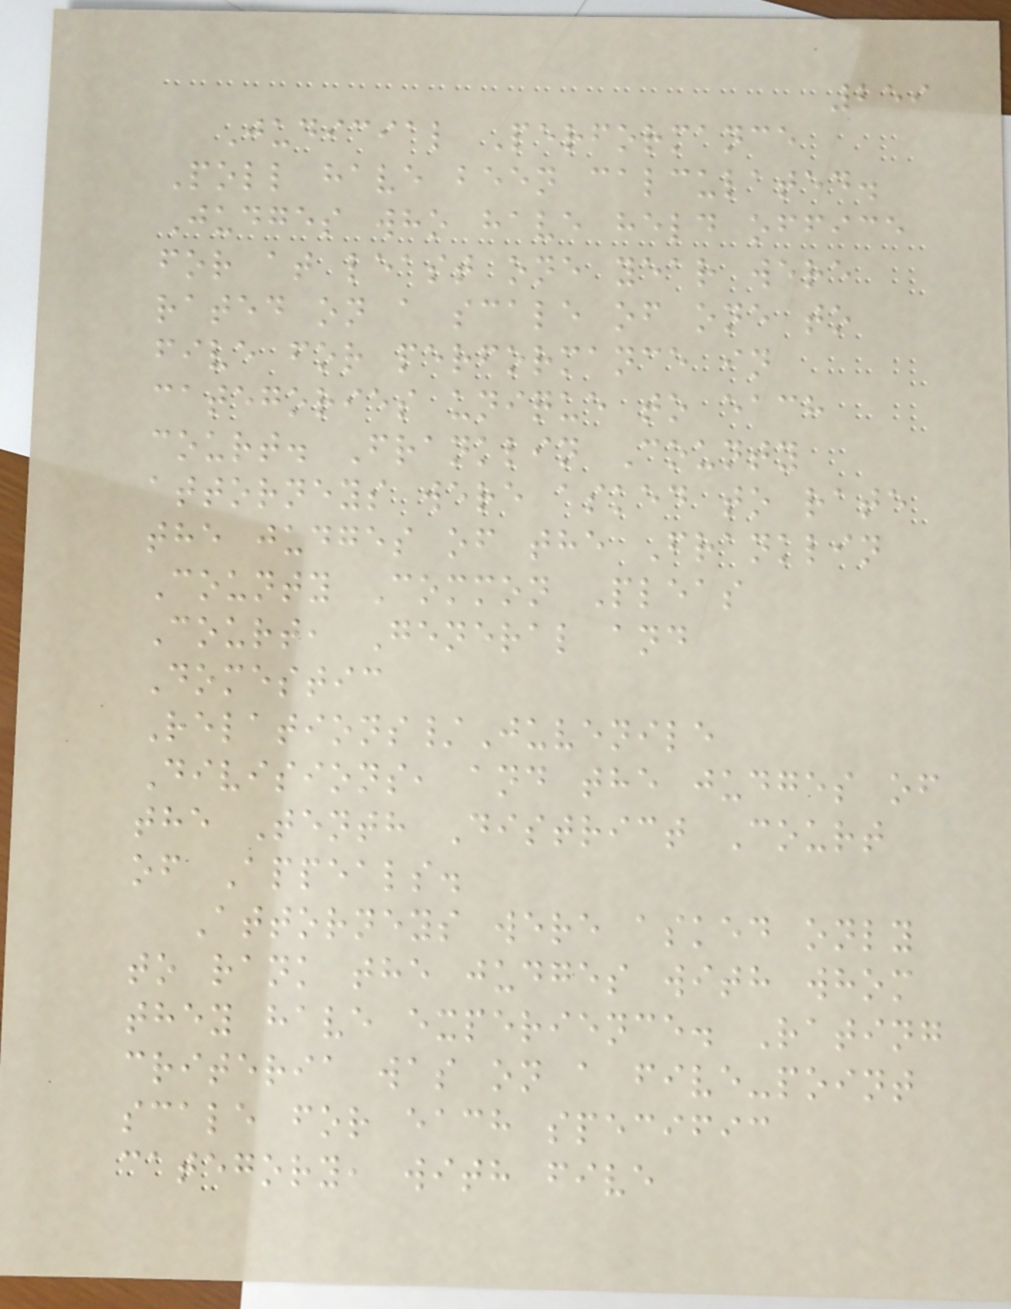259
Judicial Performance
Poll have been calculated.
Judges who have held office
for at least one year were
rated on a scale of one to
five for performance in
categories unique to each
court. Franklin County
attorneys were asked to rate
the judges of the Franklin
County Common Pleas
Court, General and
Domestic
Relations/Juvenile
Divisions, and the judges of
the Tenth District Court
of Appeals.
Attorneys were asked only
to rank the judges with whom
they have experience. Rating
criteria was on a five-point
scale for each specific
category, with five
